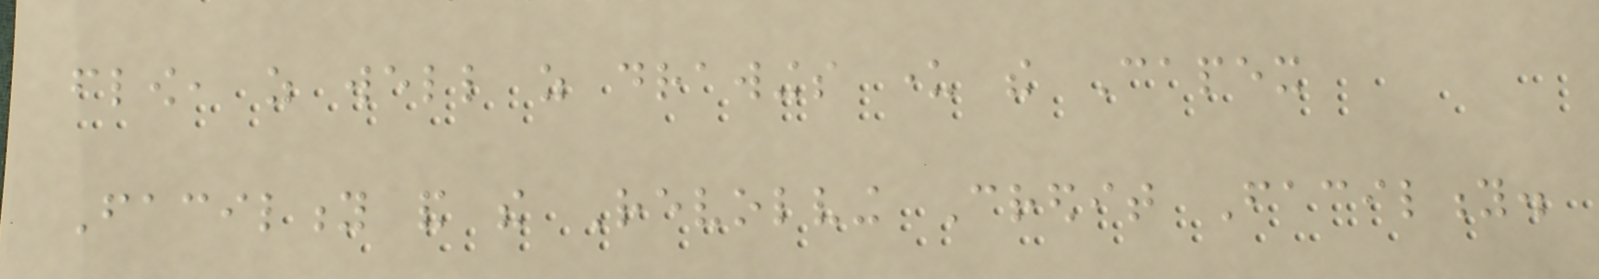flow, as well as drawings under the Capex
Facility and the Revolving Credit Facility.
